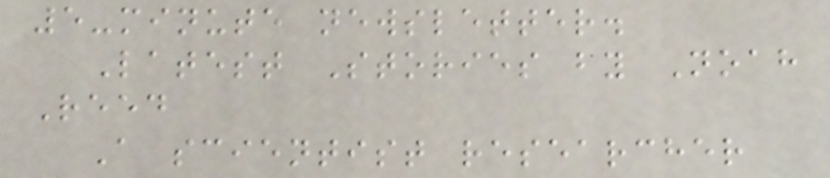5-minute newsletter.
Latest Stories by Noah
Reed
A scientist researcher
